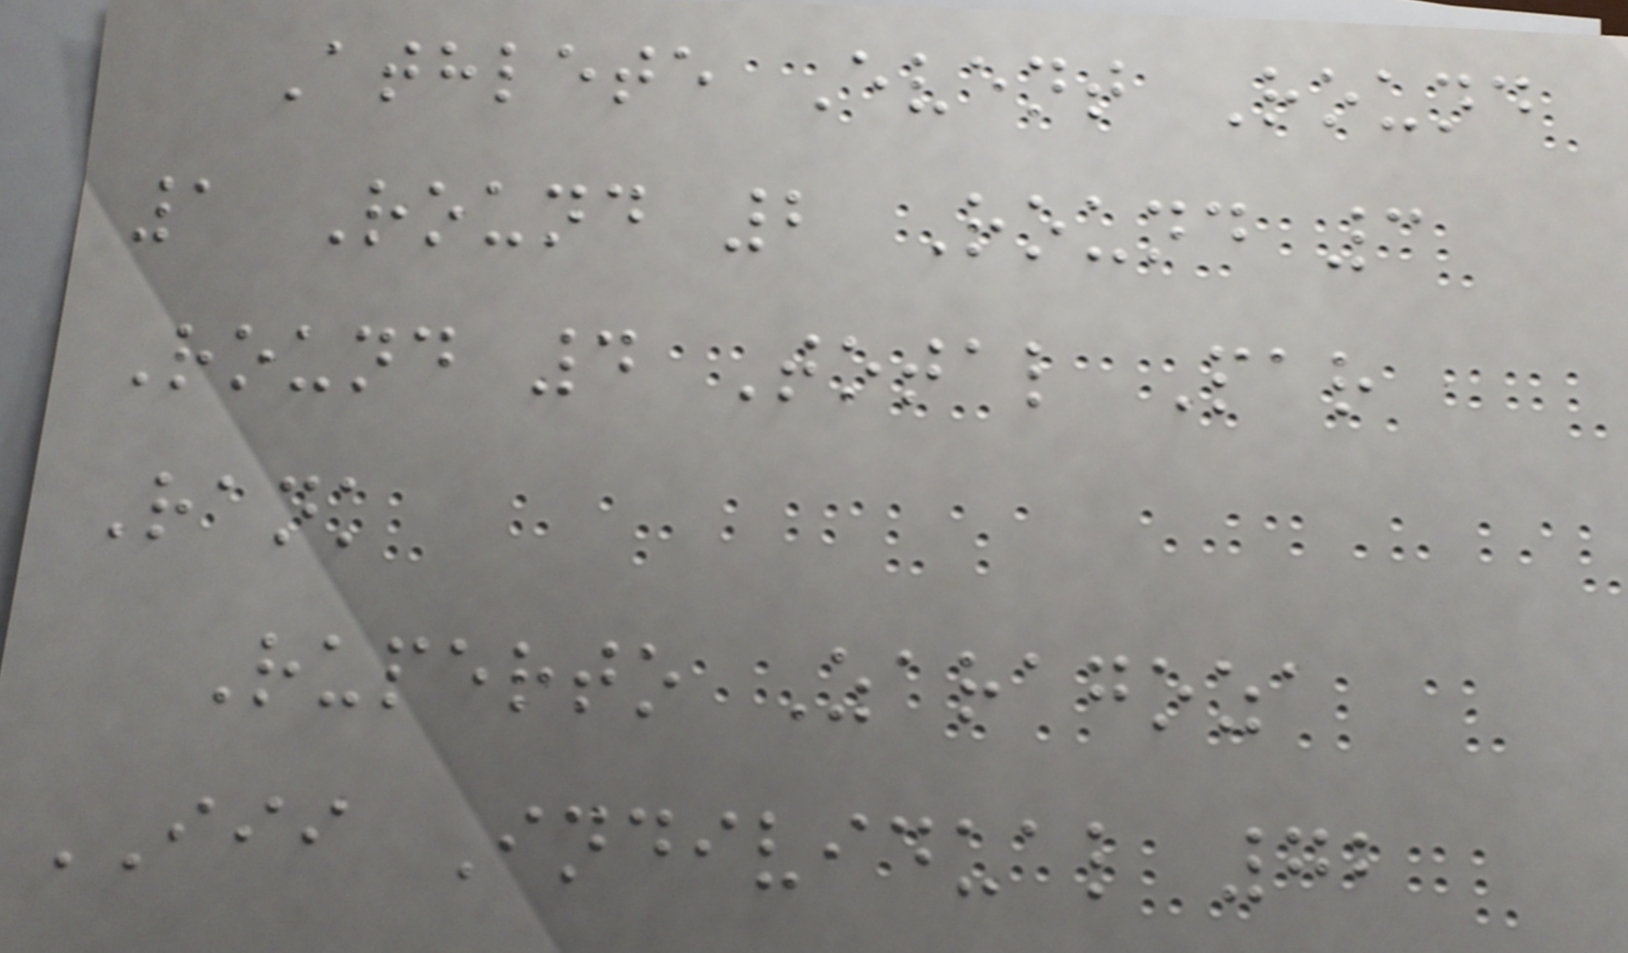Athlete Event Round
1 Round 2 Round 3
Round 4 Total Par
Rank
Ruperto Zaragoza
III Individual 72
